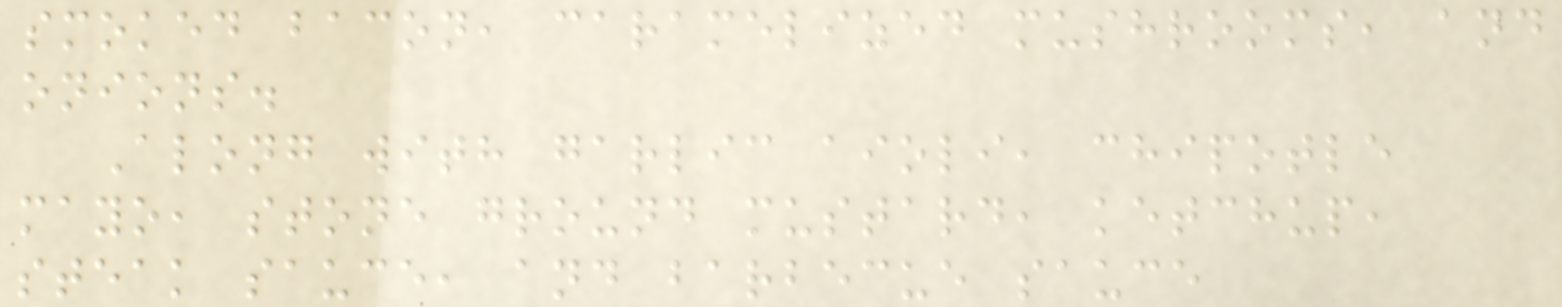smoked bacon, caramelized mushrooms, and
onions.
Along with garlic aioli, chipotle
mayo, stone ground mustard, ketchup,
steak sauce, and barbecue sauce
